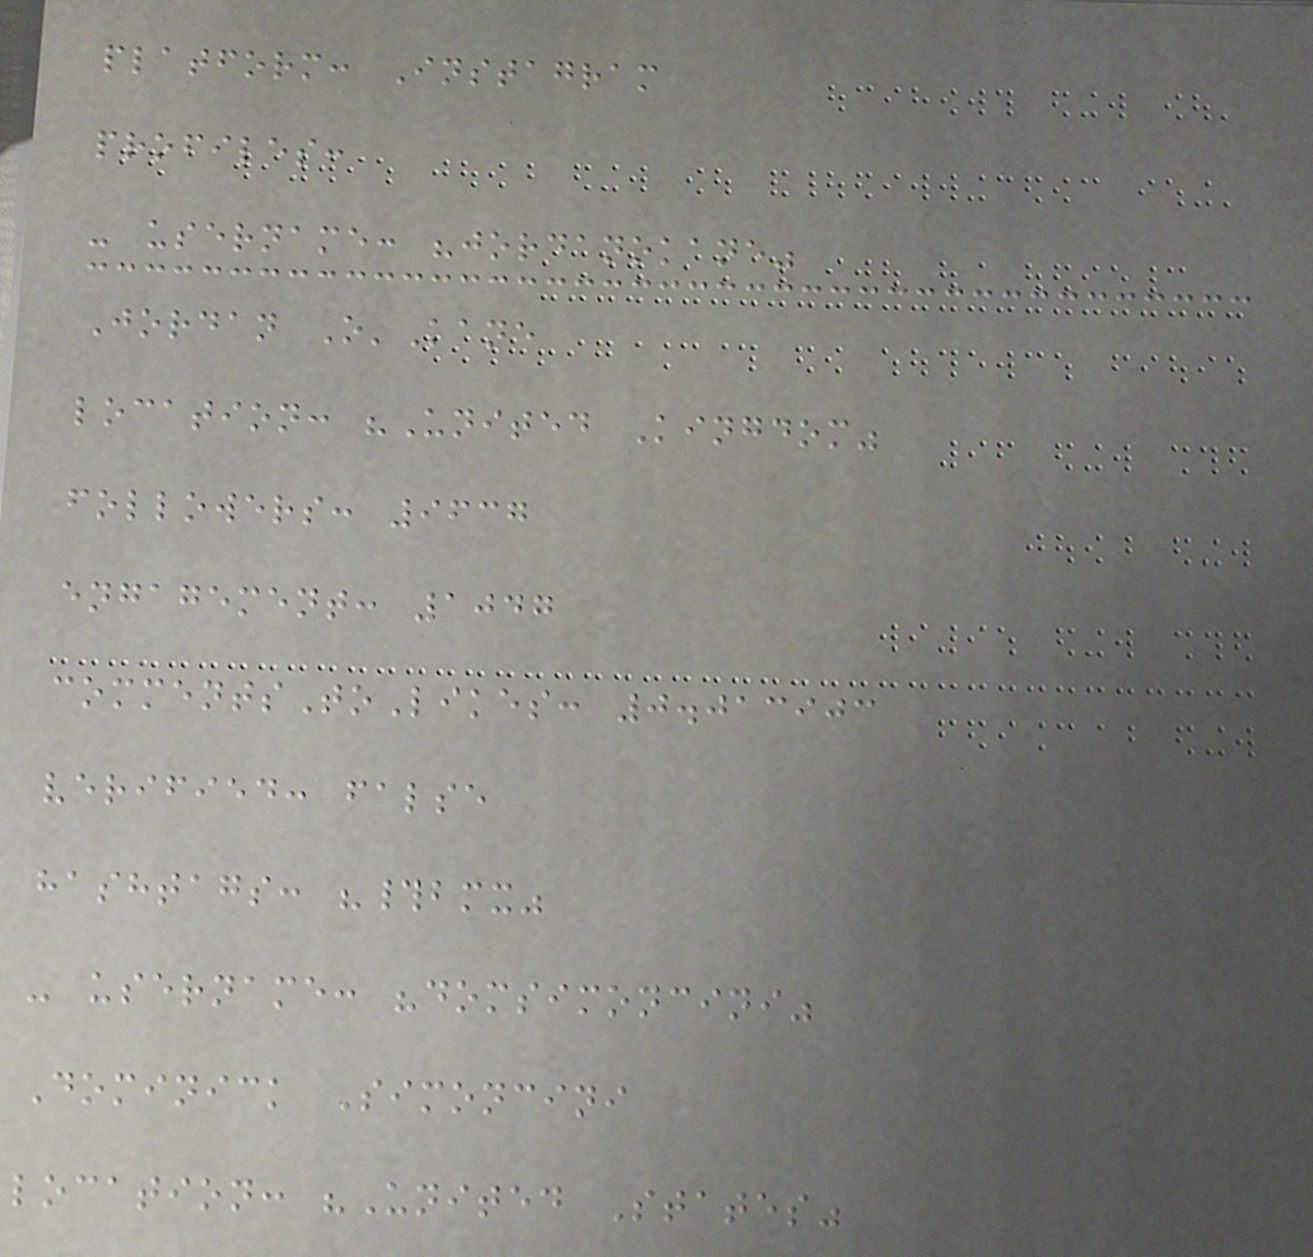platform: Instagram
profiles:
- username: "jordanokane"
Jordan O'Kane
location: "United Kingdom"
followers: 9637
engagement: 1047
commentsToLikes: 0.013903
verified: false
hashtags: "#bmx"
- username: "domsimoncini"
Dominick Simoncini
location: "United States"
